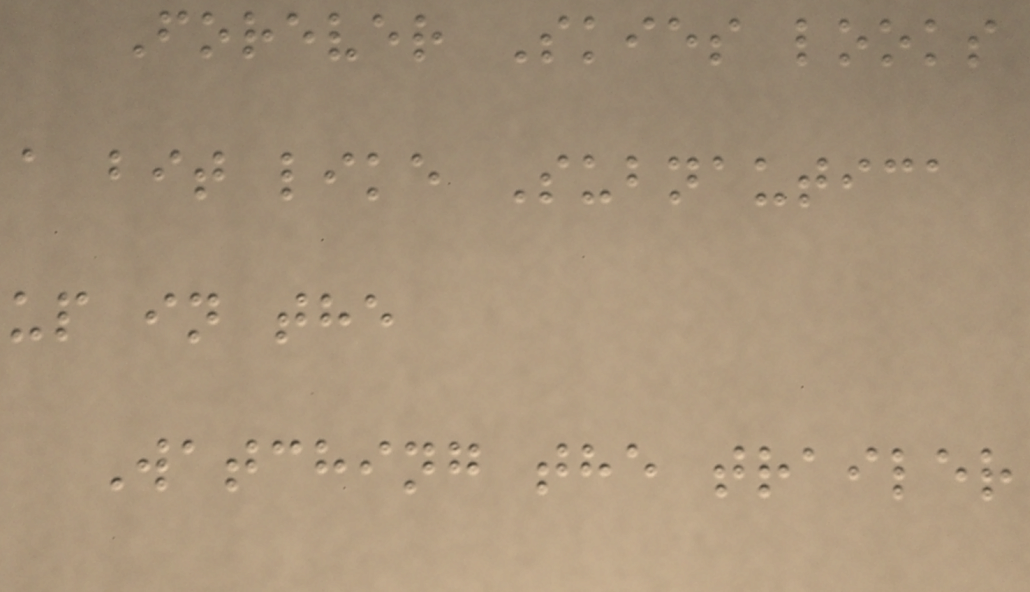Forever Skies looks
a bit like Subnautica
up in the
Watching the trailer
